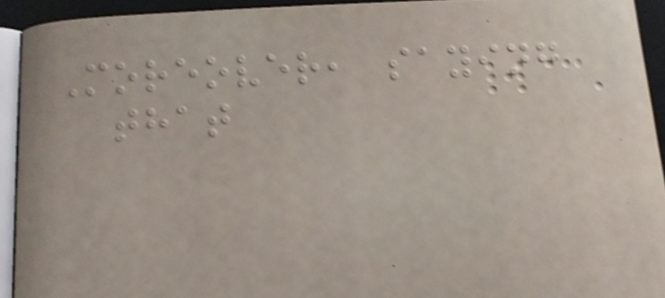Moreover, saying
that
